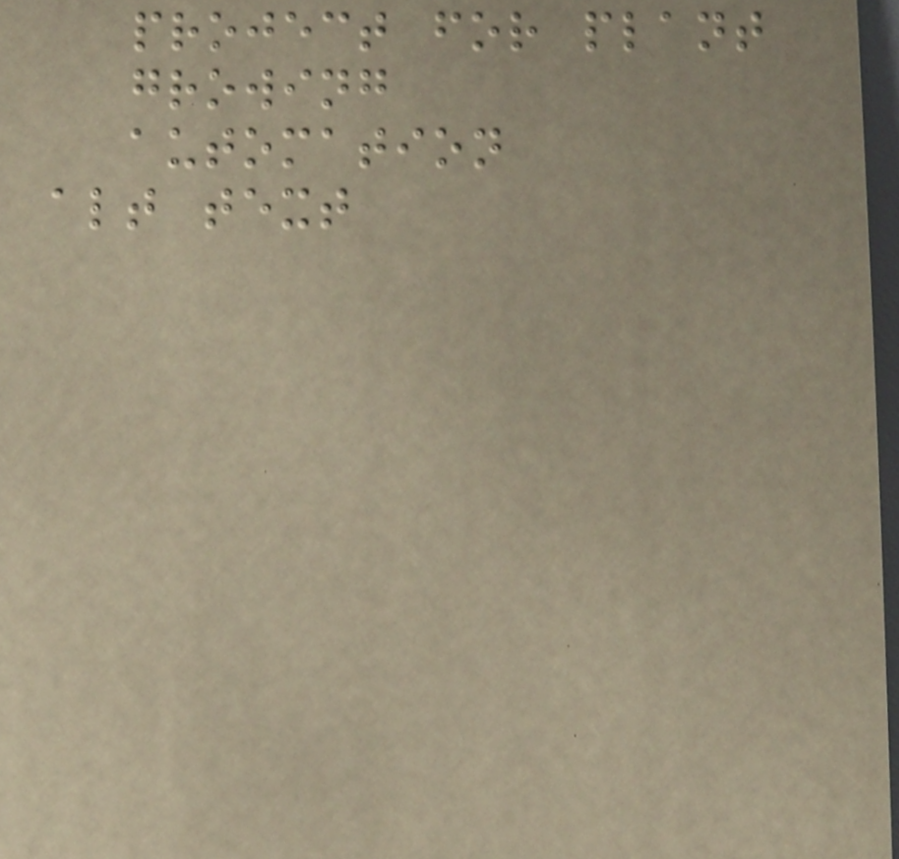project for plant
growing
automation
alt text
